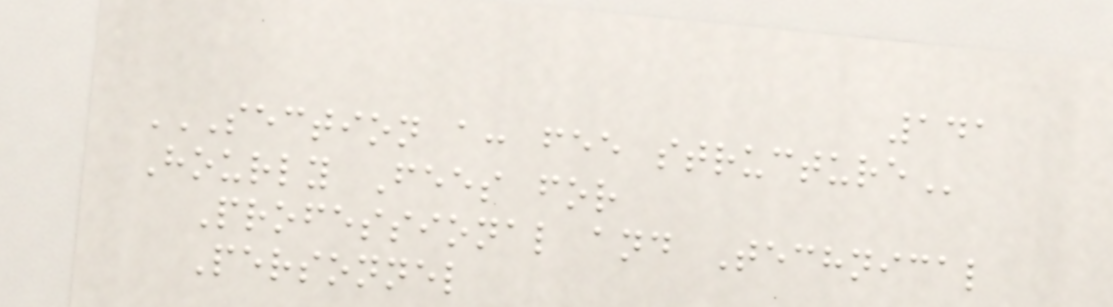141
SECTION A: FEE STRUCTURE
Hourly Fees for
Professional and Technical
Personnel
